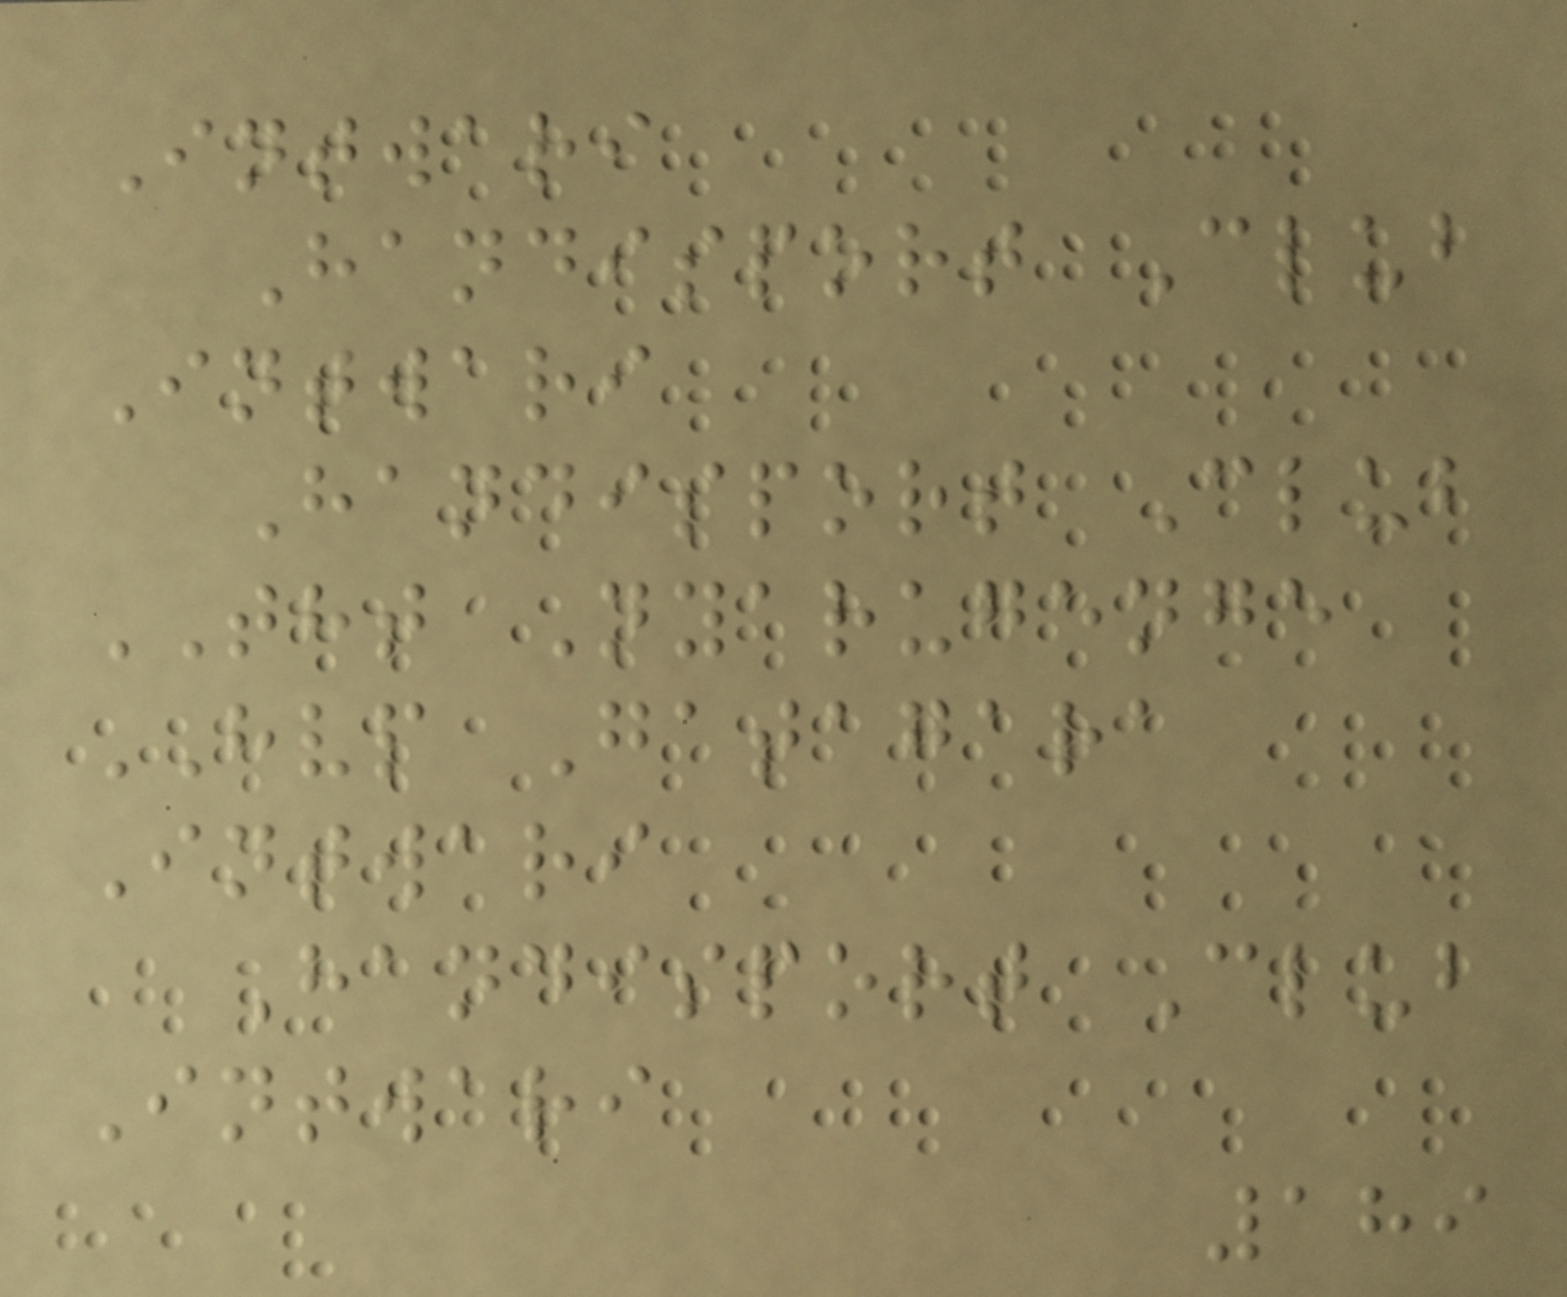Intwari
Handisport Club
Intwari
Handisport Club
THT Nyarugenge
HVP Gatagara
Intwari
Handisport Club
Intwari
189
